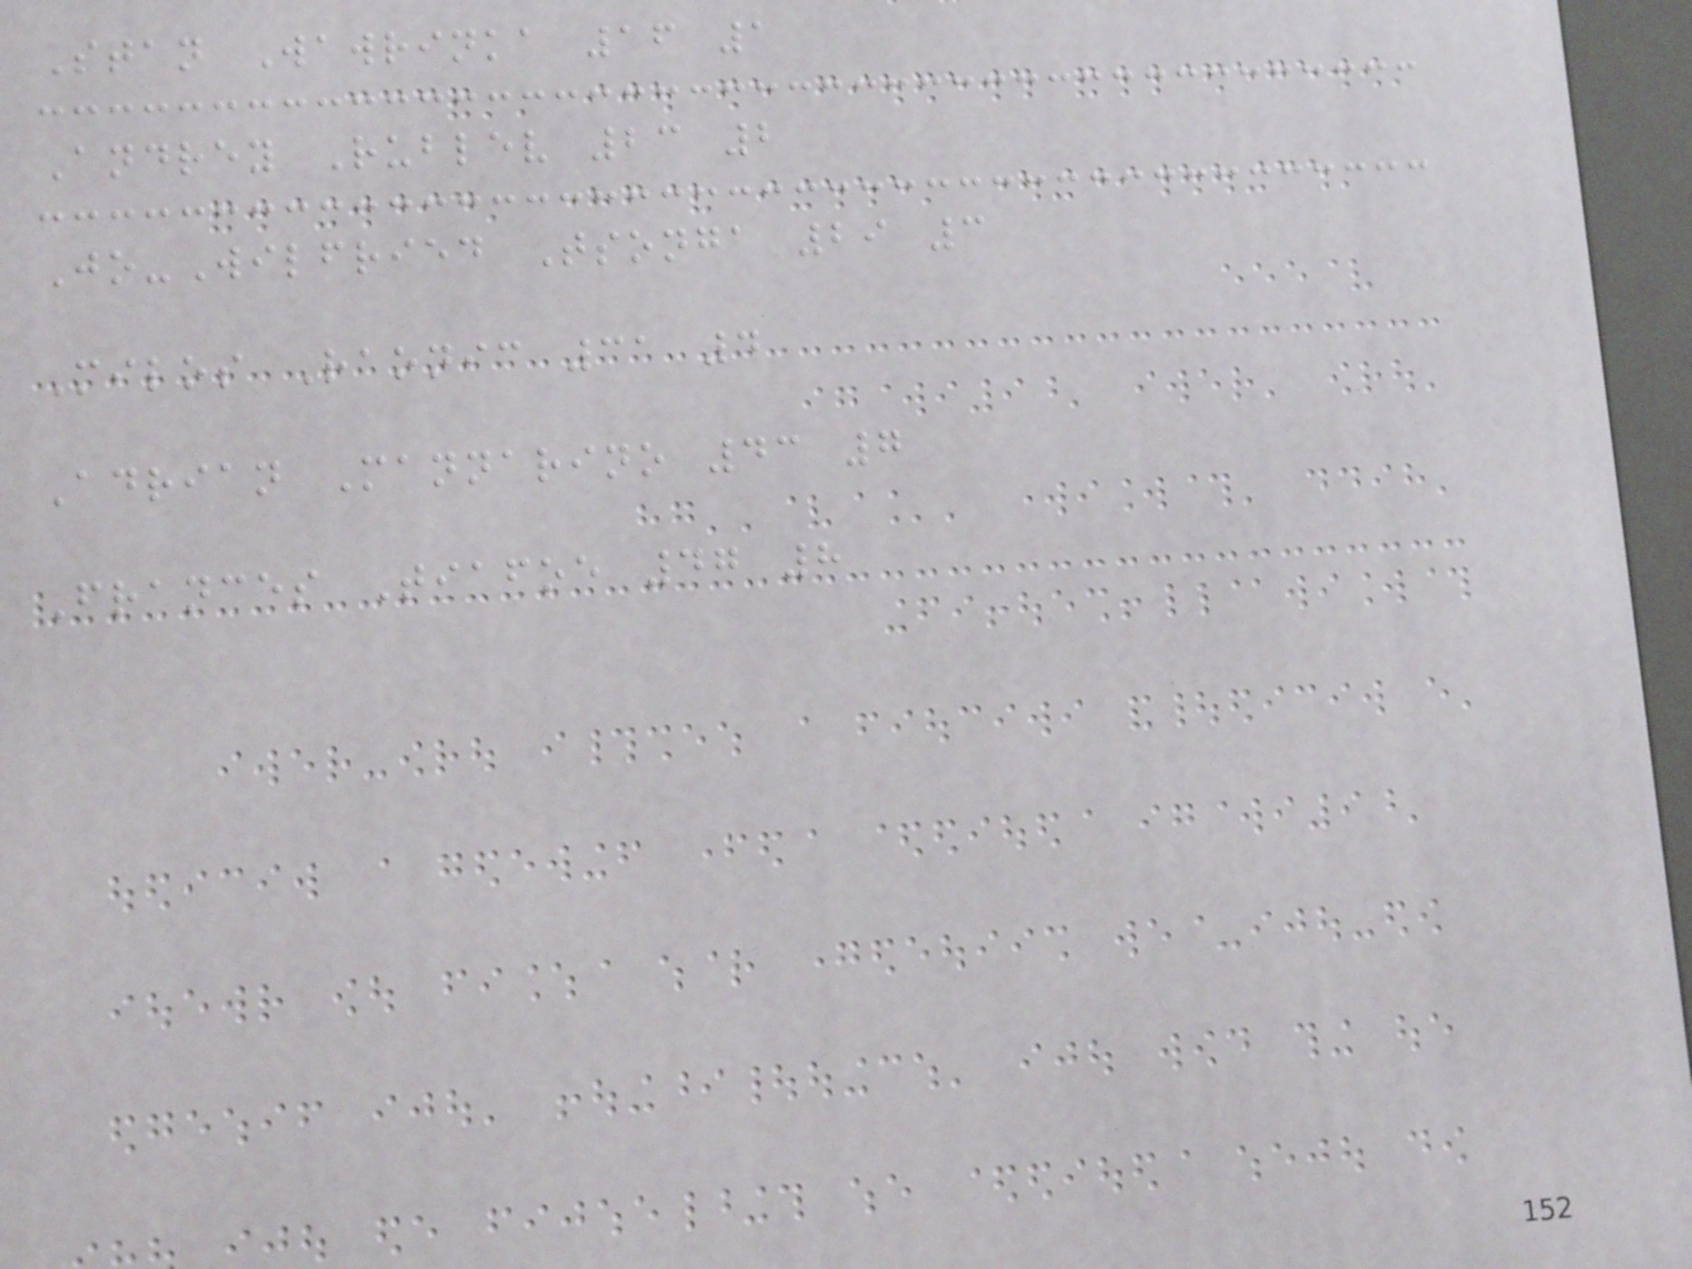Stan Wawrinka 16 1
Andrey Rublev 23 2
Jo-Wilfried Tsonga 29 3
Milos Raonic 31 4
Adrian Mannarino 43 7
Frances Tiafoe 47 8
